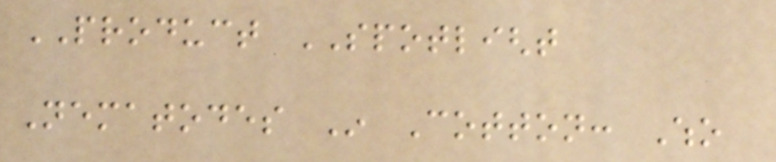PRODUCT SPOTLIGHT
Nematodes In Cotton: Who
